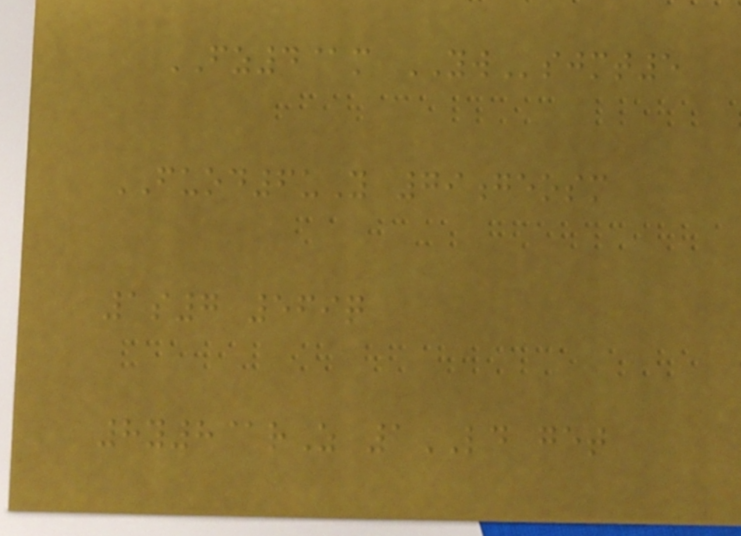FZ4@m YWsjmt5
FUOD6uY 79geosm
1s7 569q
8y8@rZ 1LD get
